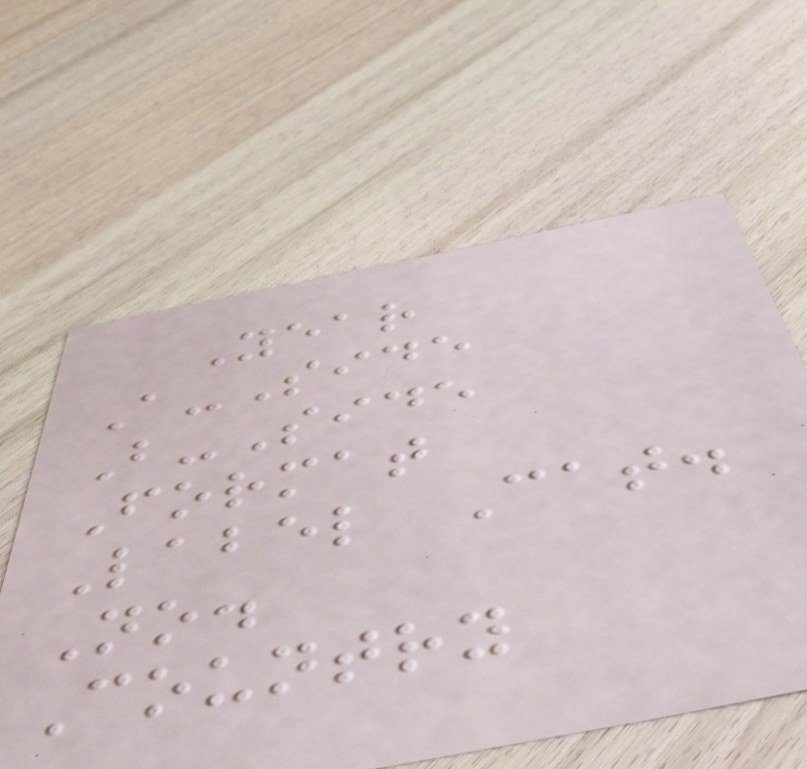Year
A-Side
B-Side
Format
Label Cat.
No.
Country
